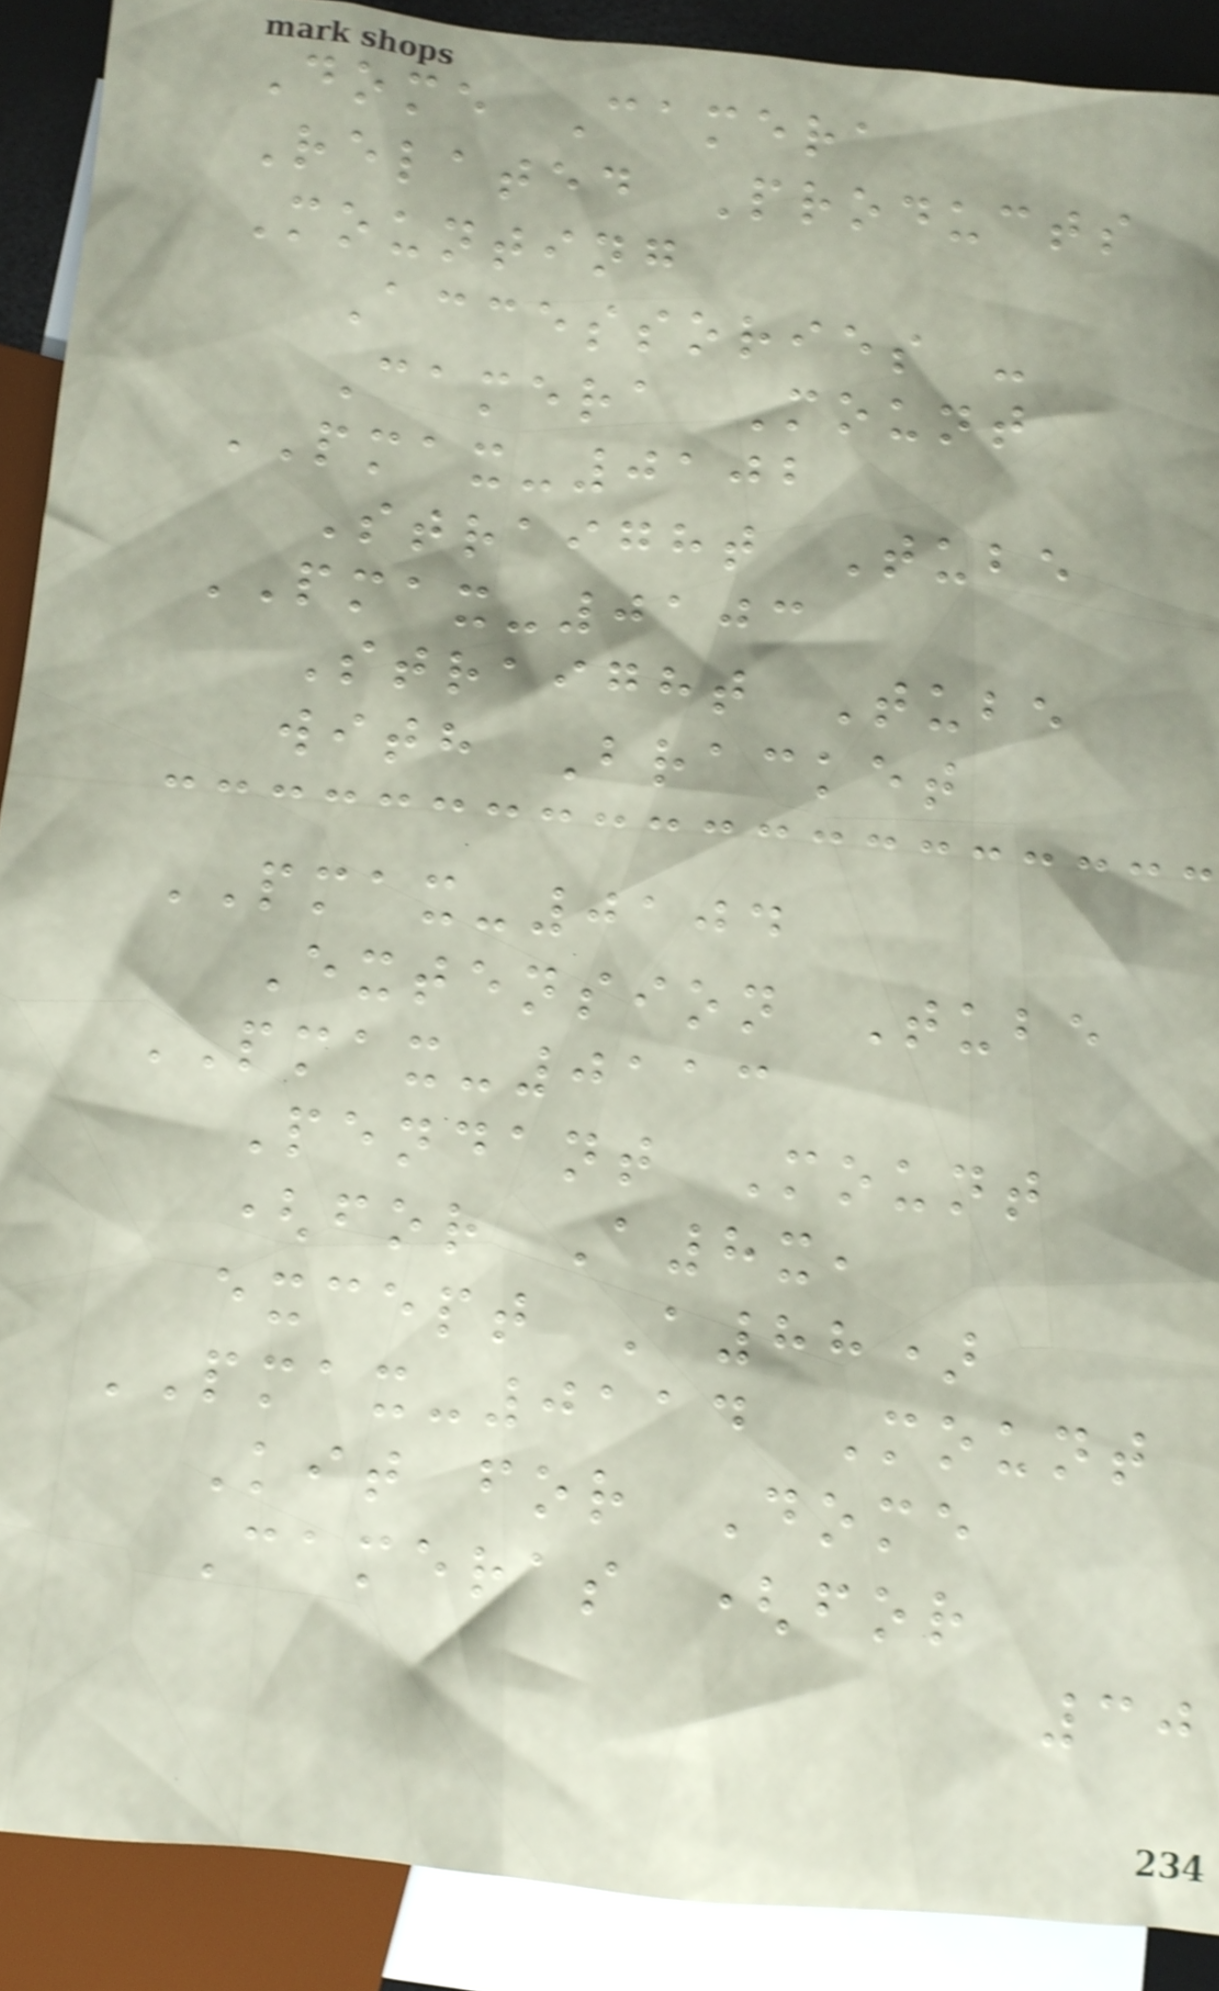Dome Camera
Related Products
Mounting
Accessories -
Camera Mount
PMAX-0102
Straight Tube
PMAX-0103
Straight Tube
with Bracket
PMAX-0104
Extension Tube
PMAX-0113
Pendant Mount
(for A8x,
except A88)
PMAX-0114 Mount
Kit for Dome
Cameras (for
30
